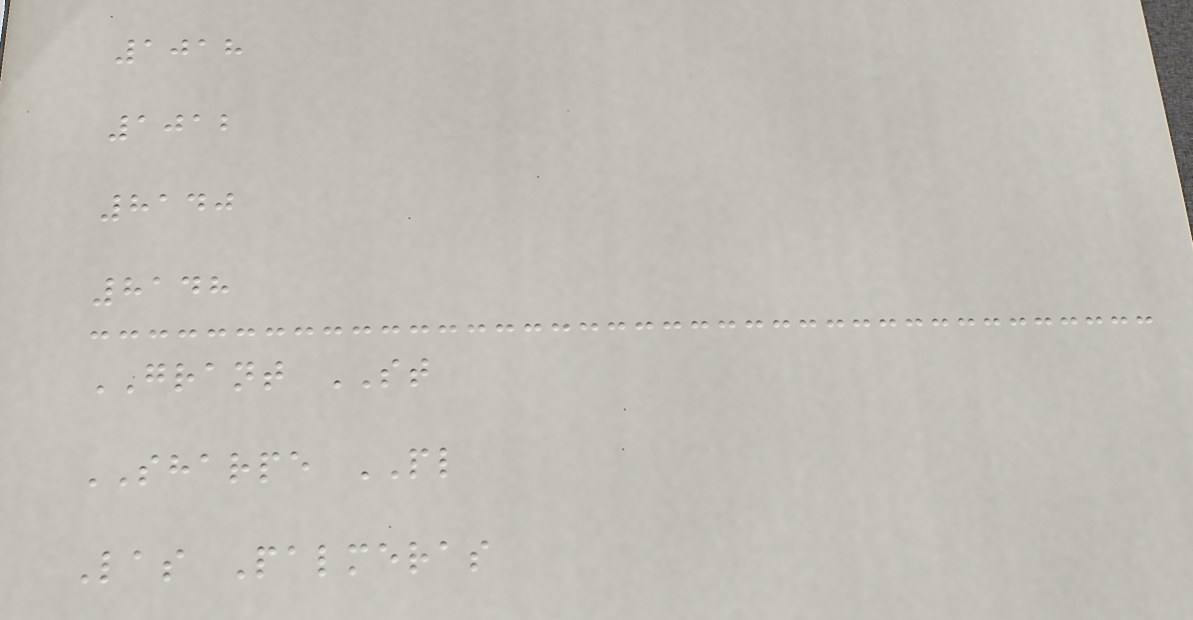1018
1012
8140
8148
GRANT ST
SHARPE PL
Las Palmeras
